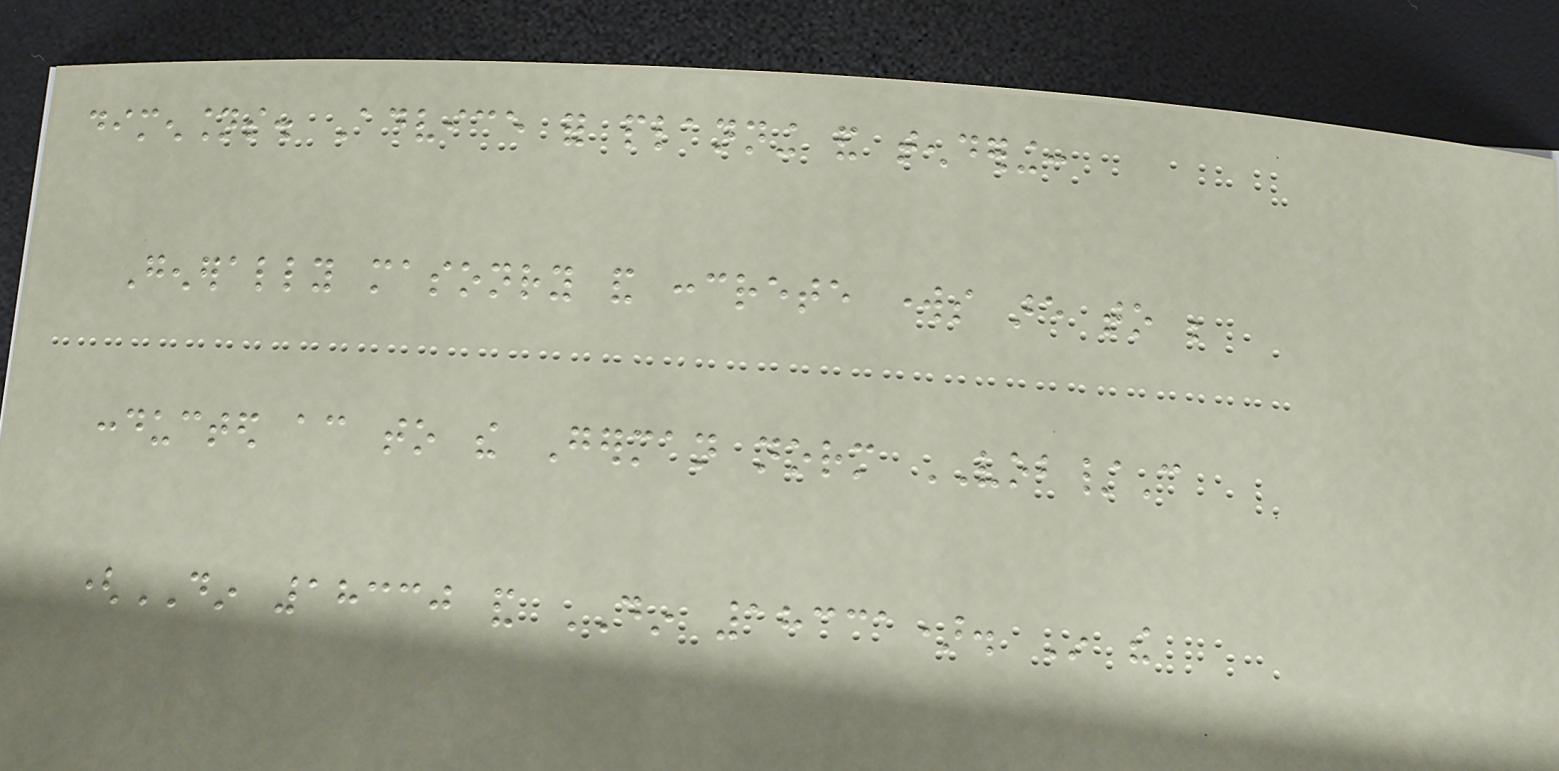dimensions. Advice for planning and tendering:
Generally masonry and concrete works are to be
conducted according to the German norm VOB/C
(DIN 18330 and DIN 18331). In the
